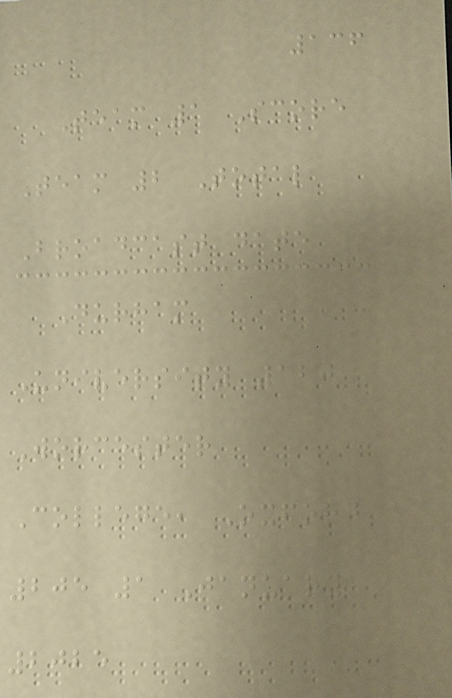136
Team 1 Score
Team 2 Total
Broadcast date
Durham
University 120
Worcester
College, Oxford
205 1 January
2025
